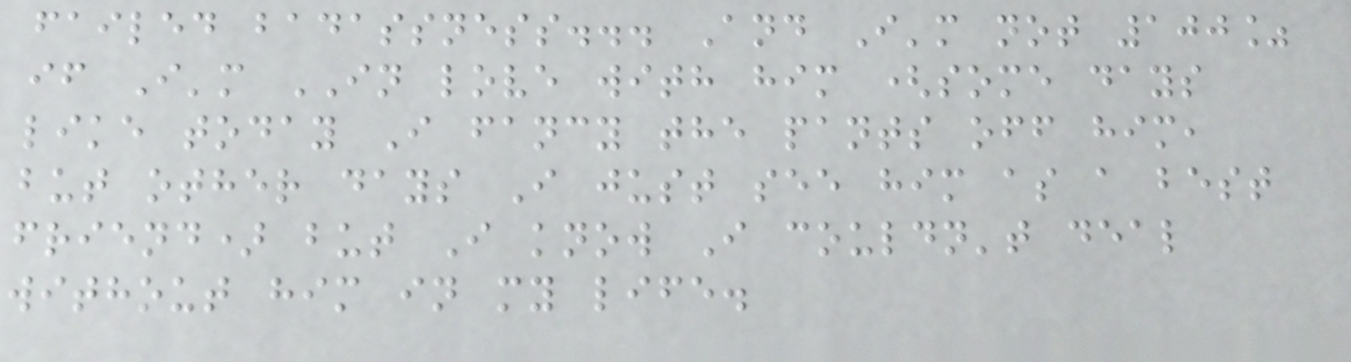failed badassness... And I'm not 100%
if I'm IN love with him (some days
like today I fancy the pants off him,
but other days I just see him as a best
friend) but I know I couldn't deal
without him in my life.
